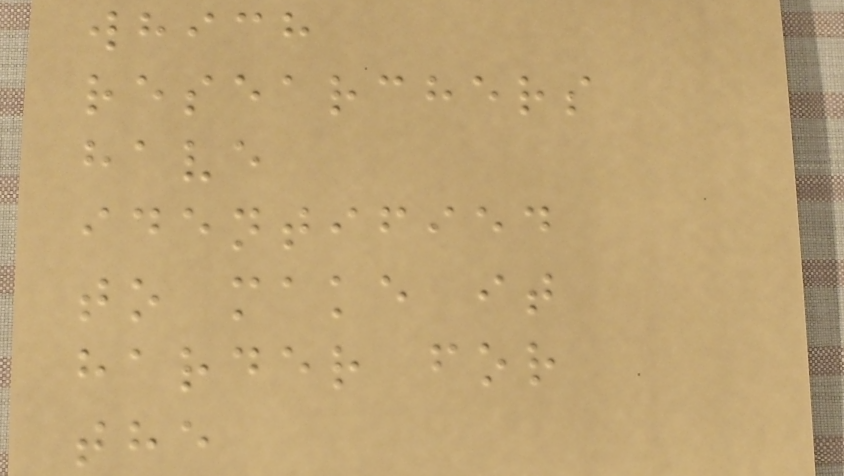which
researchers
have
identified
to make it
harder for
the
